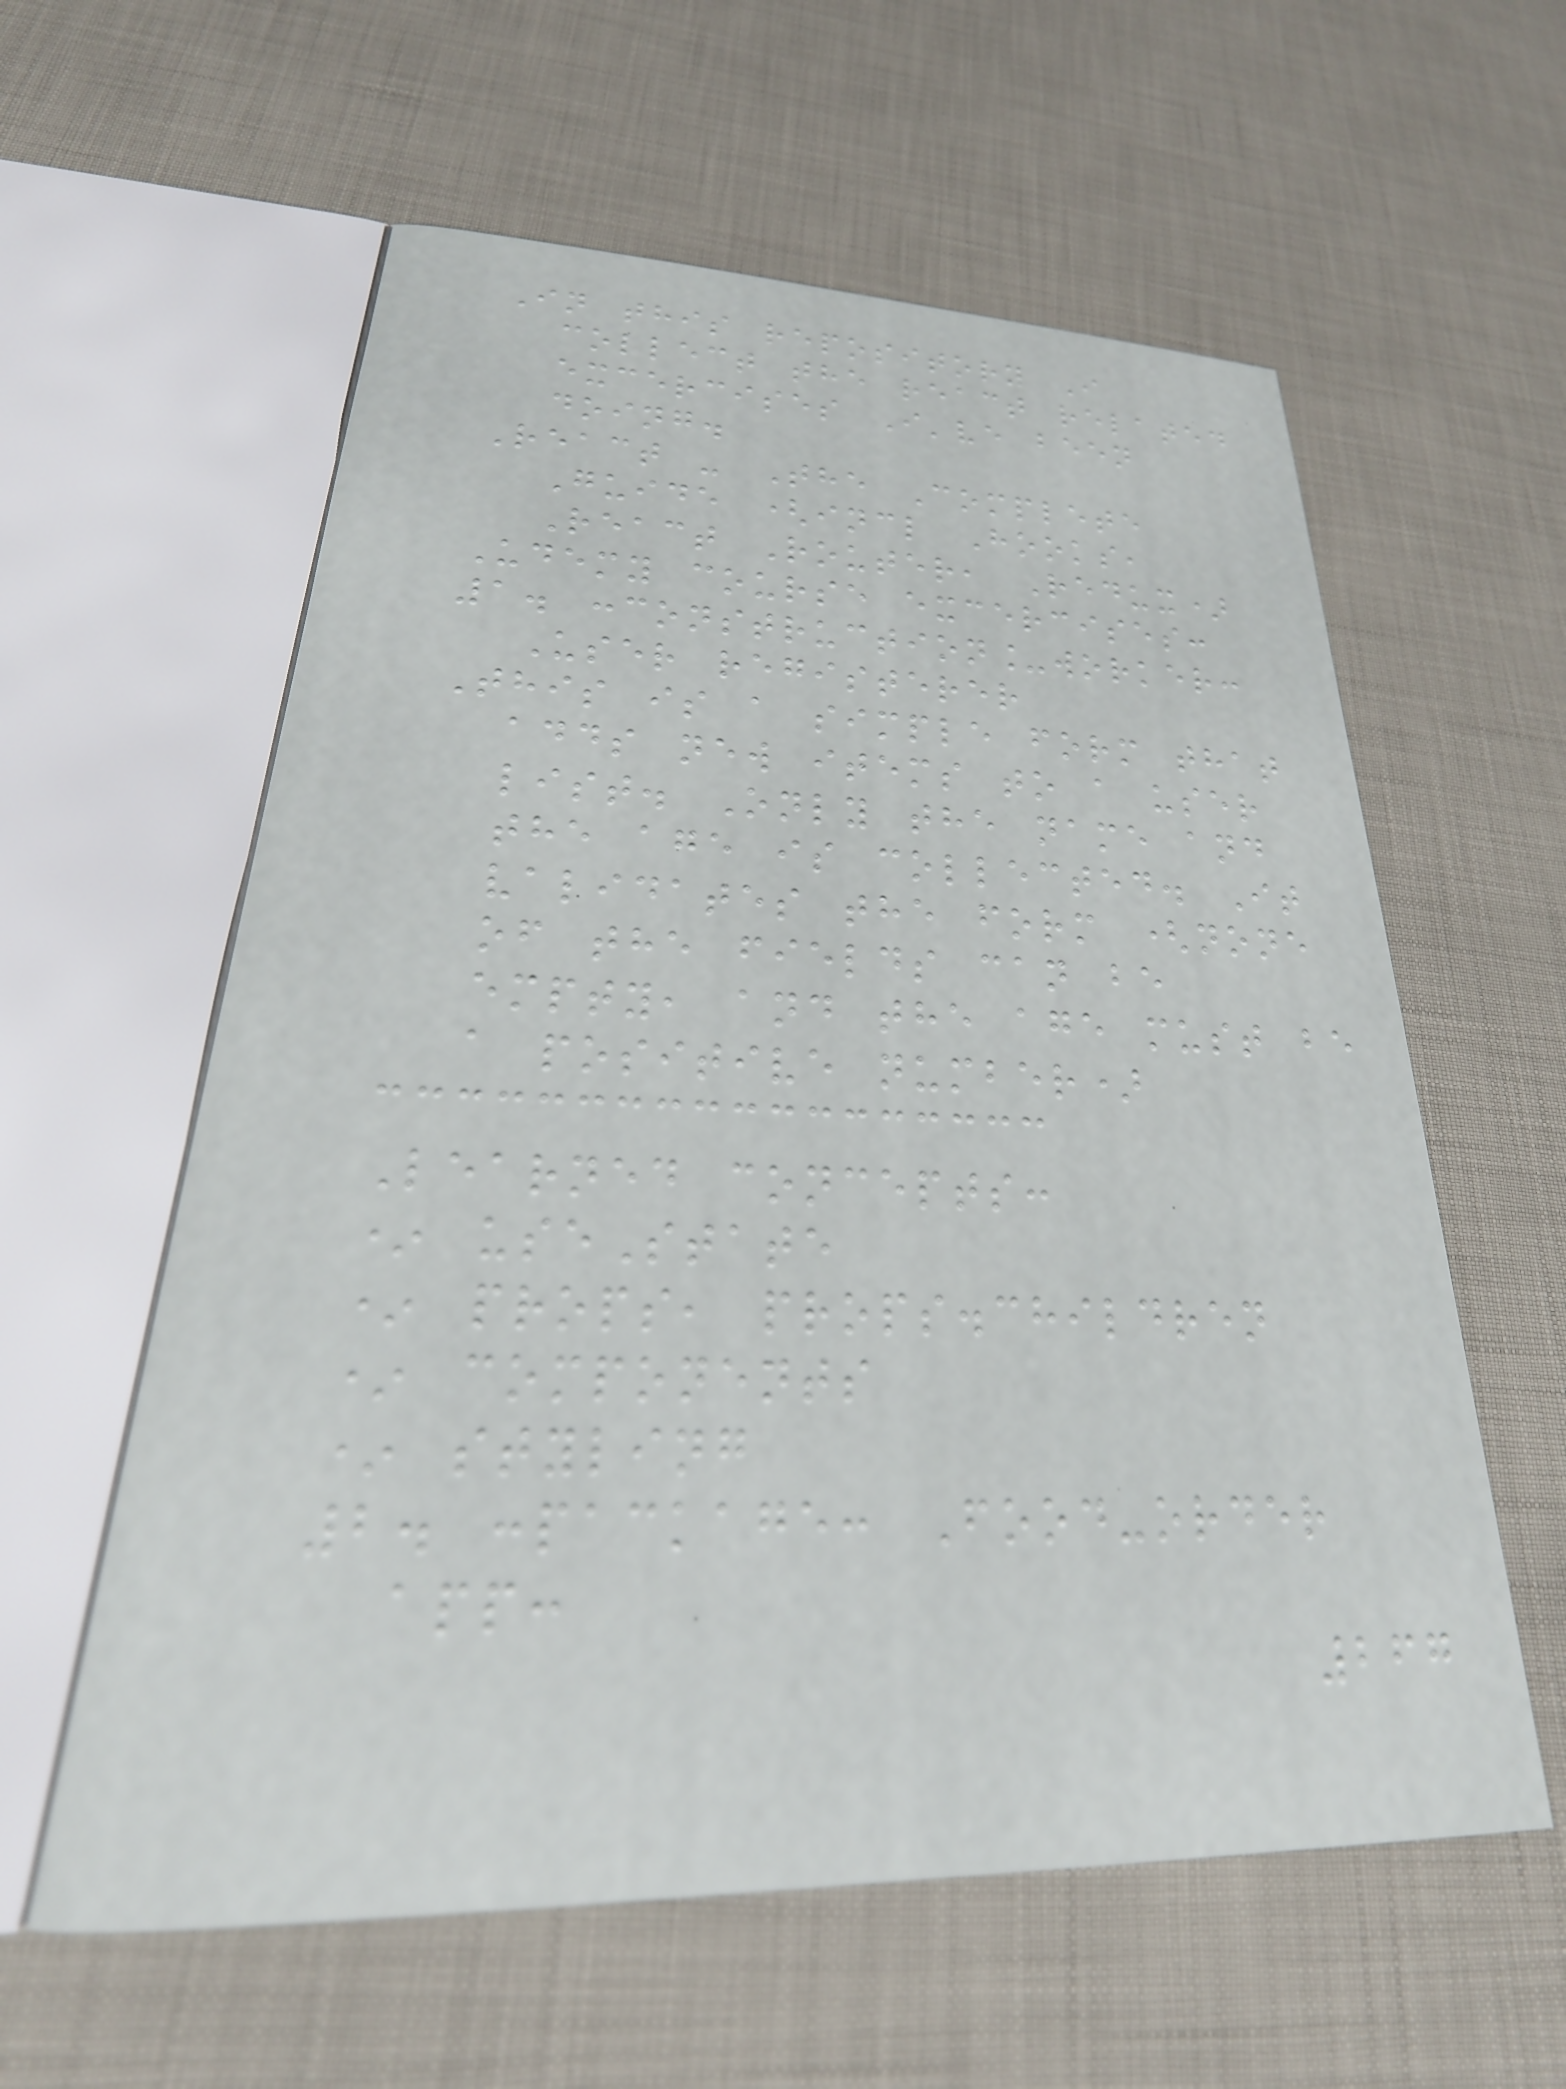In this repository I
collect the react related
excercises I've been
doing.
React - The Complete
Guide (incl Hooks,
React Router, Redux)
Udemy course excercises:
1. :construction_worker:
User registerer
This is a simple form that
adds new items to a user
list. Only the name and
the age is collected. It
validates the form (none
of the fields can be
empty, and the age must be
a positive number)
Learned concepts:
* useState
* props, props.children
* components
* styling
2. :package: Food-order
app:
267
